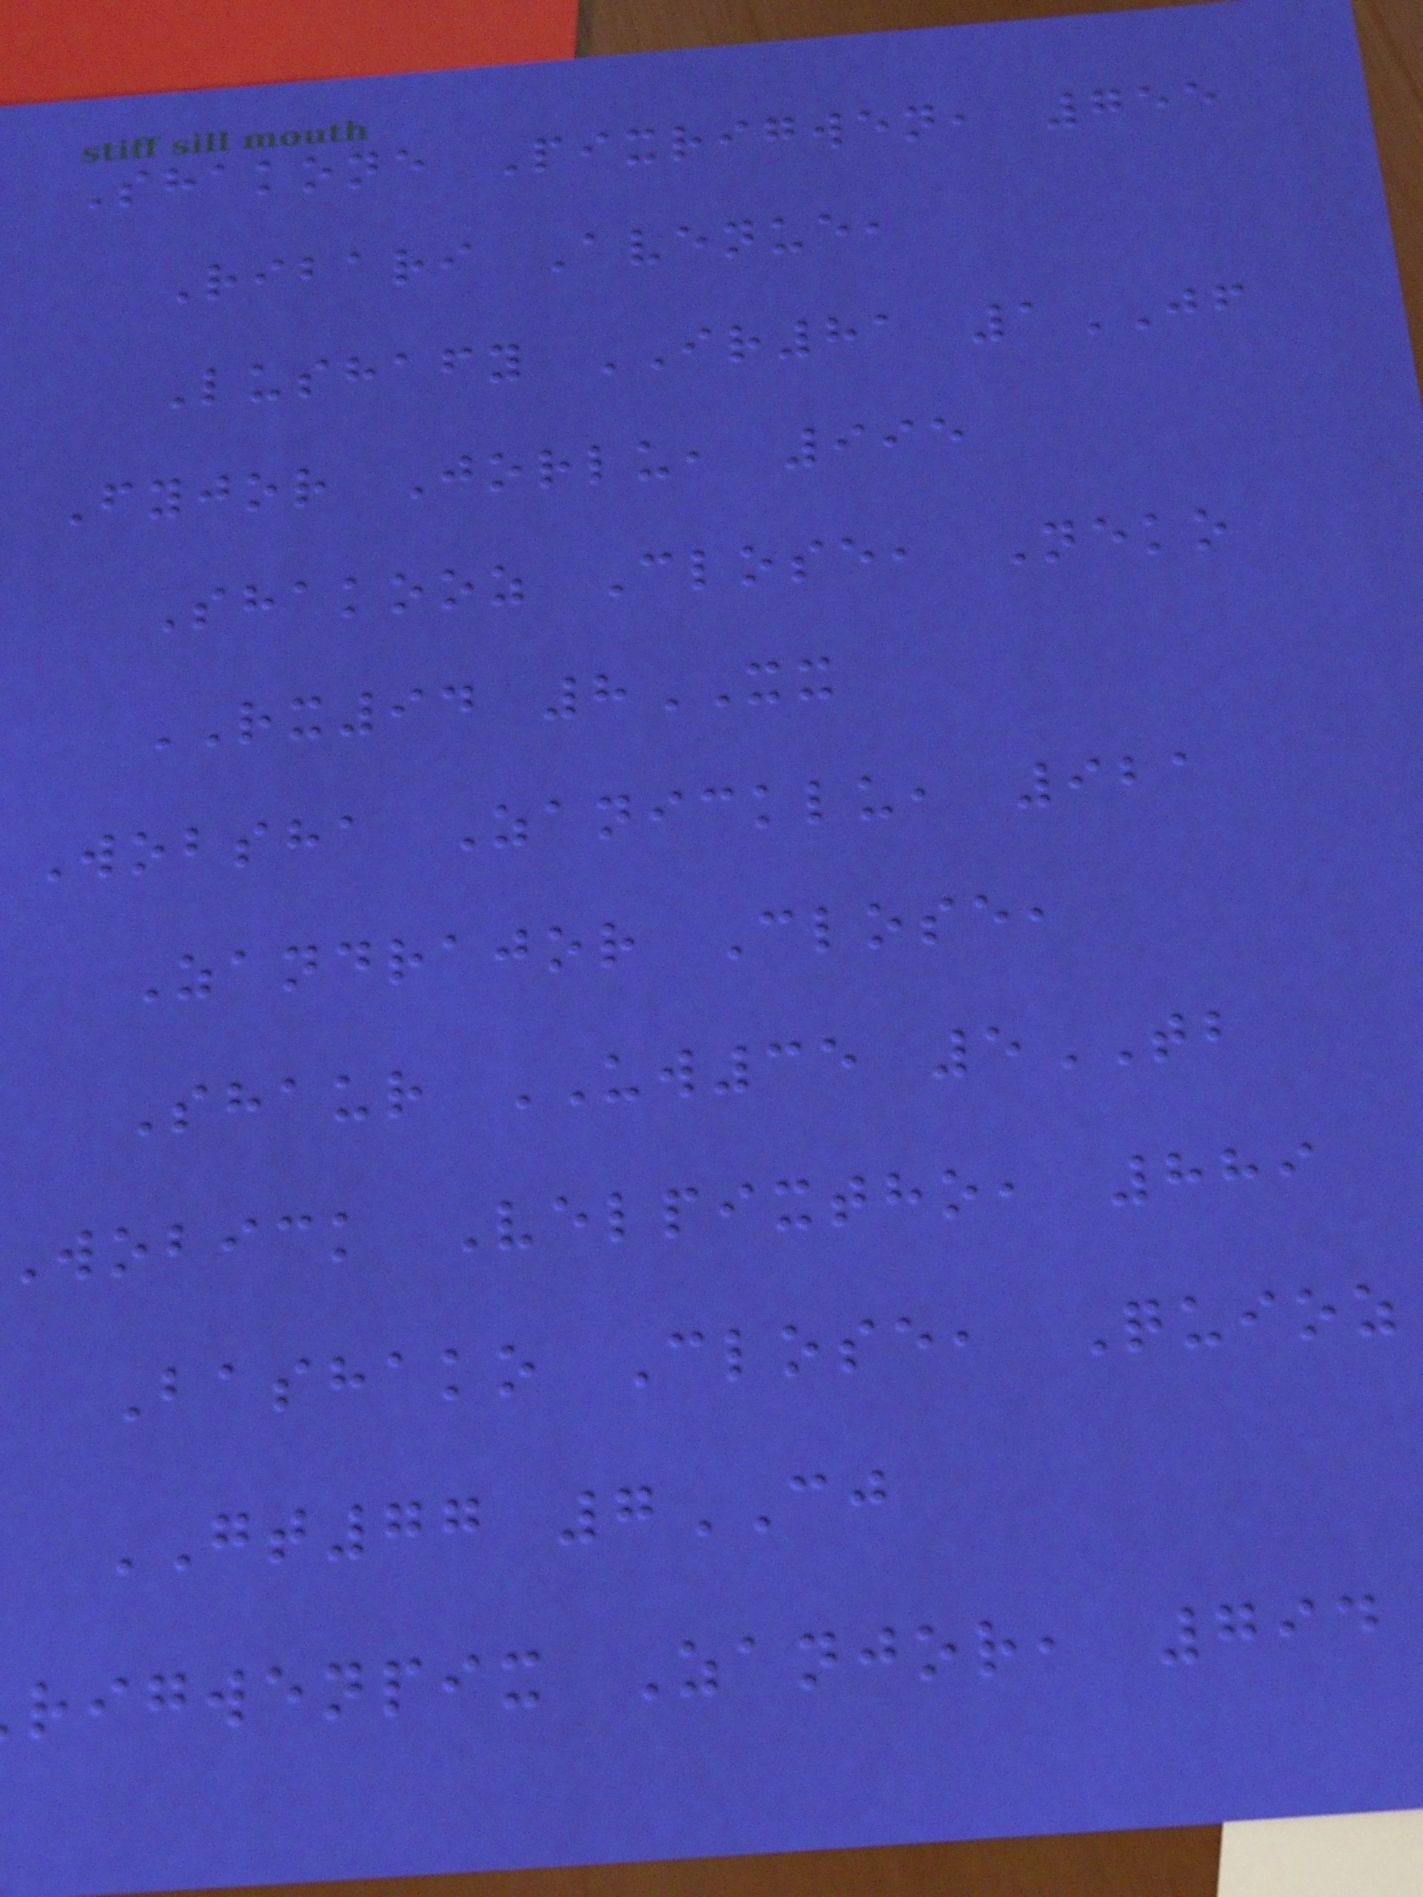Shakone Pixrigwen, 755
Ribari Avenue,
Lushafy IR81 1JF
Fyjor Jorlu, 995
Shakooz Close, Neko
RX94 8XX
Wobsha Zanicklu, 921
Zandrajor Close,
Shaur UW35 5TB
Wobick Velpixtho, 889
Bashako Close, Quioz
GT77 7CJ
rigwenpix Zanjor, 794
